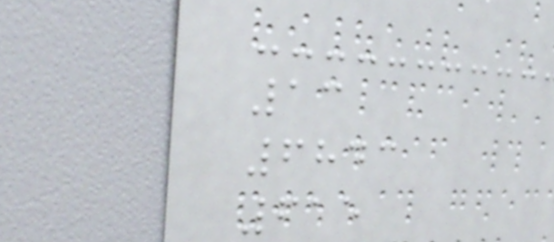13
6843
615
